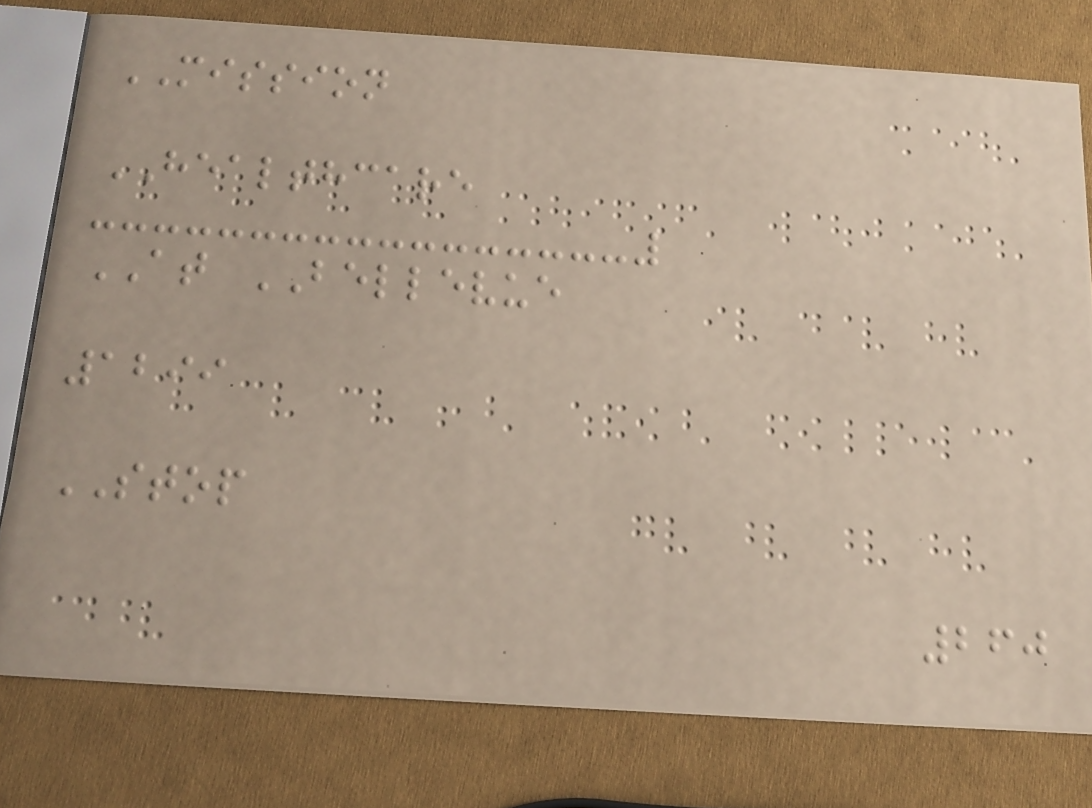MISSION
HEALTHCARE
AT BELLEVUE
1299
STOP
260
